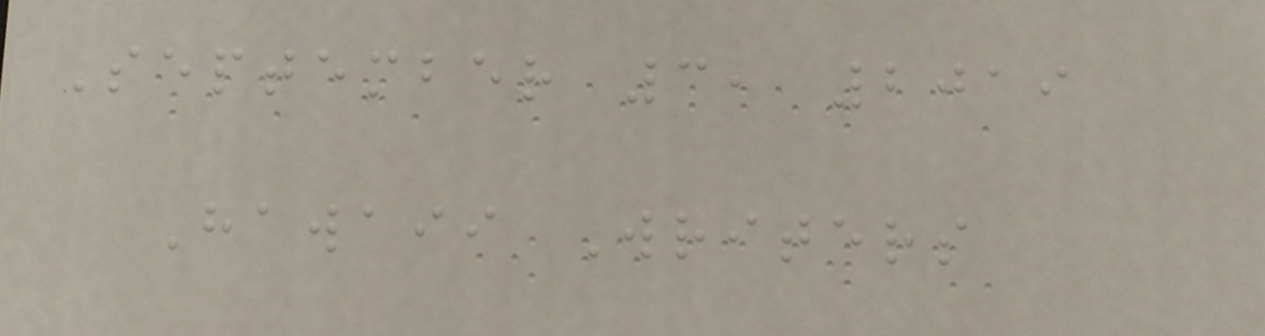September 3, 2019
Hawaii Writers
